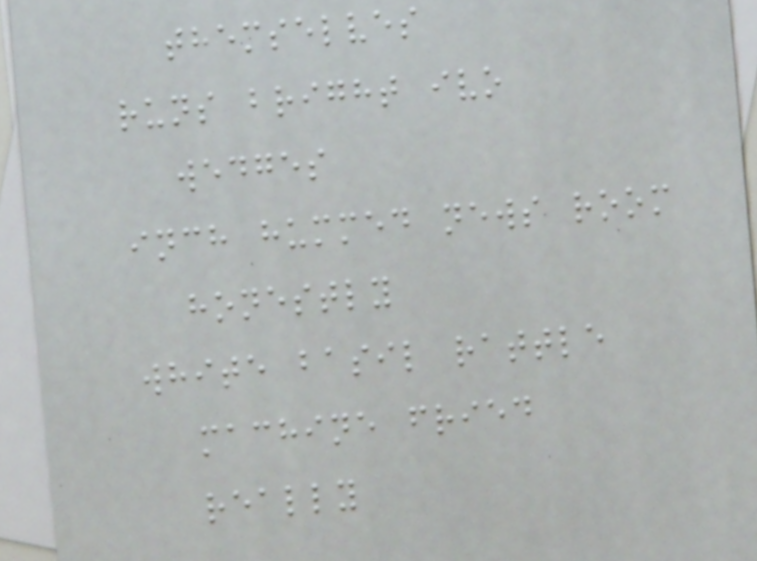themselves
runs bright ivo
wedges
inch hummed news room
honestly
white basil rattle
machine fried
really
